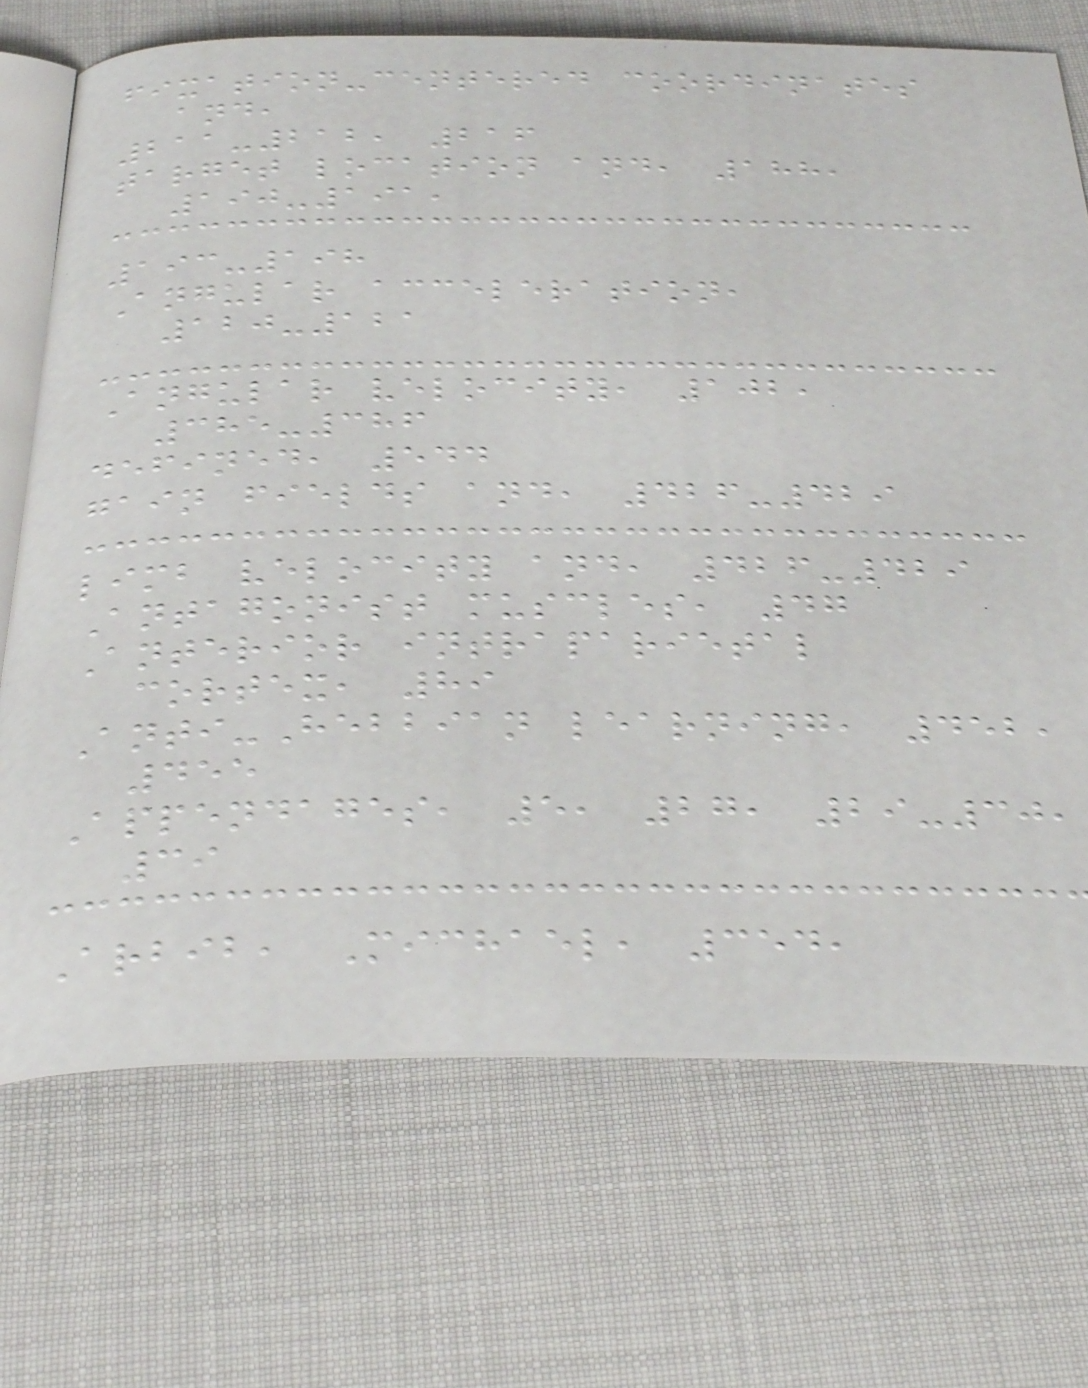fixation-centered coordinates
and,
211-212, 216
target location and, 188,
190-191,
193-198
Angular acceleration,
120-121
Angular velocity, 102,
385-386
defined, 544
gain fields and, 426-429
limb velocity and, 426-429
Antagonist muscles, 47
Anterior intraparietal
cortex, 89
Anti-Hebbian learning, 452,
455
Appendages, 5, 27, 29-30,
39
Arbib, Michael, 354,
